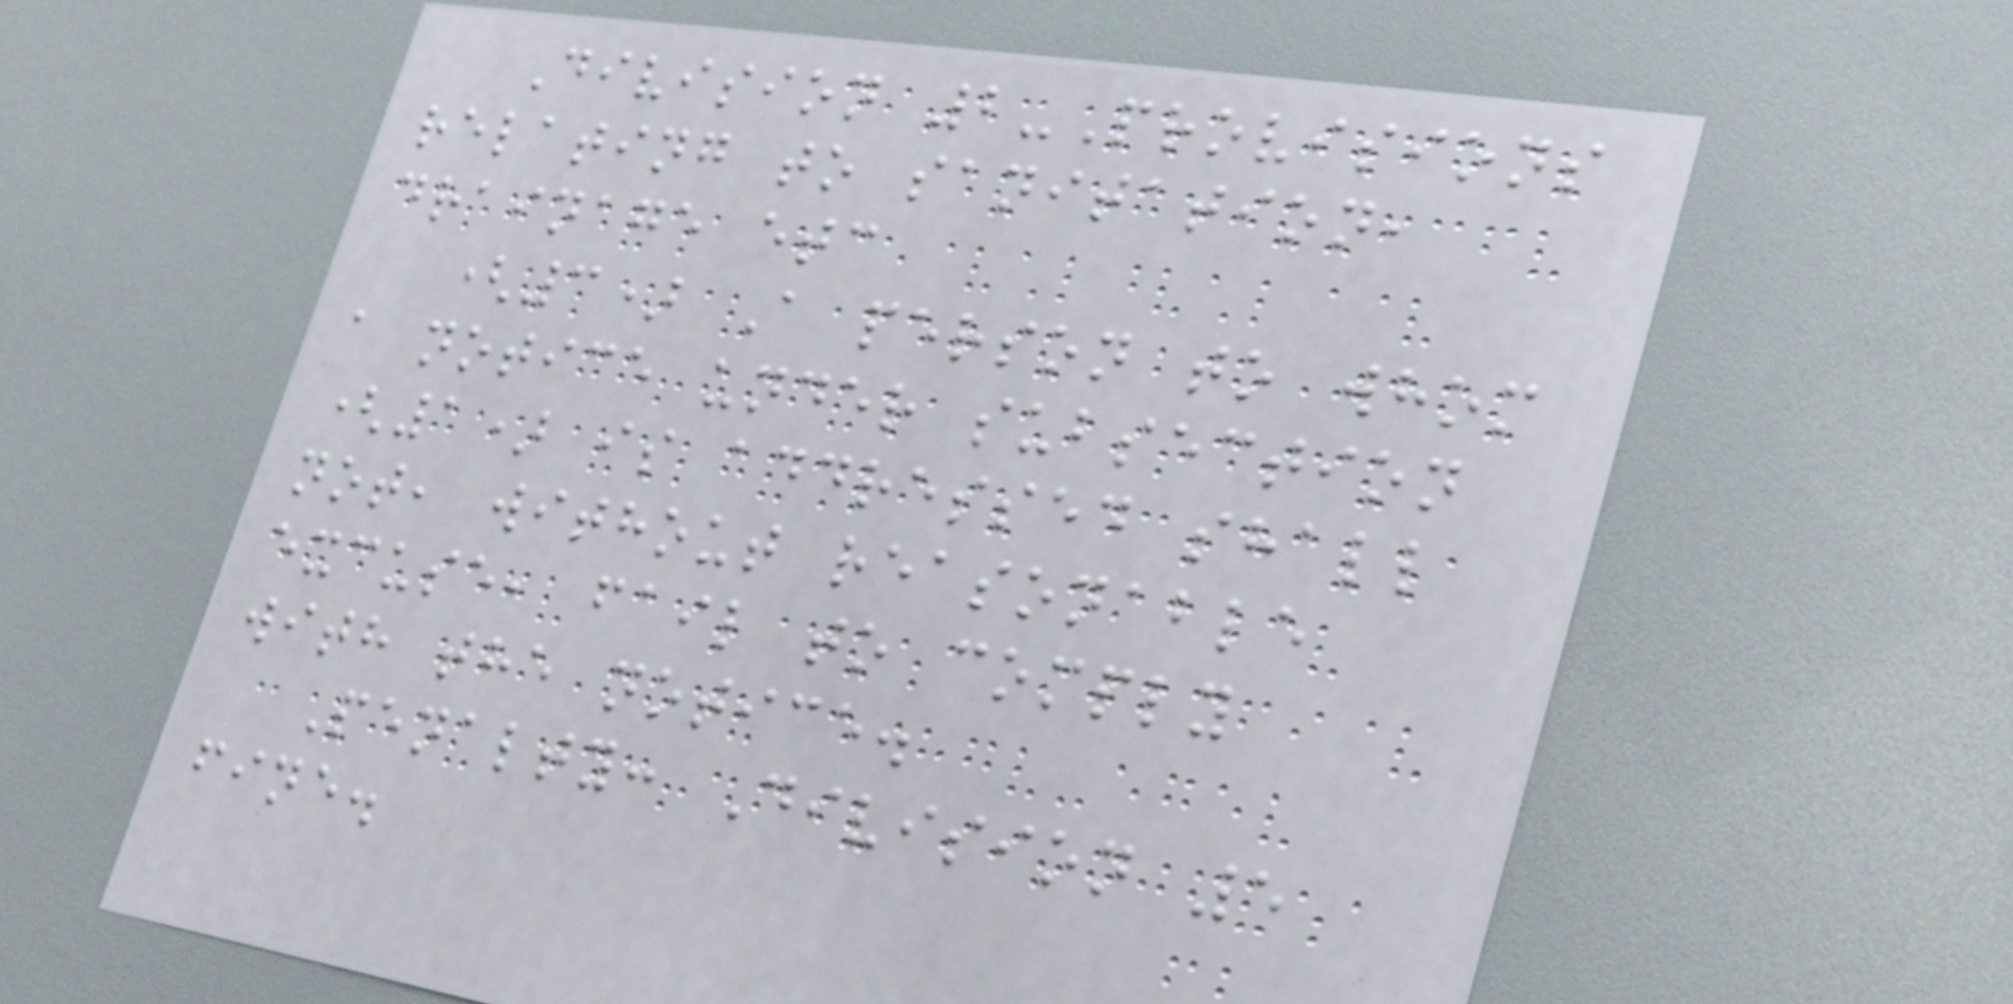Division 2-Provisions
relating to sanitation,
drainage etc
(3) A person to whom
a notice under subsection
(1) is addressed shall
not, without reasonable
excuse, fail to comply
with the notice.
Penalty: Division 5
fine.
